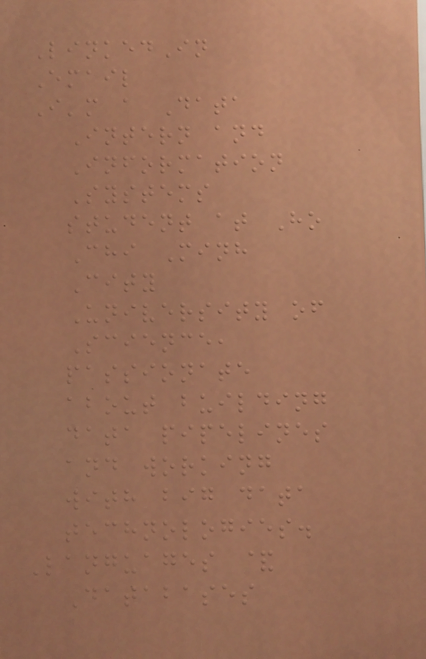LinkedIn
Email
I'm a Data
Intern and
Information
Systems
student at Ho
Chi Minh
City
University of
Science,
passionate
about building
data pipelines
and working
with big data
technologies.
Languages &
Databases
